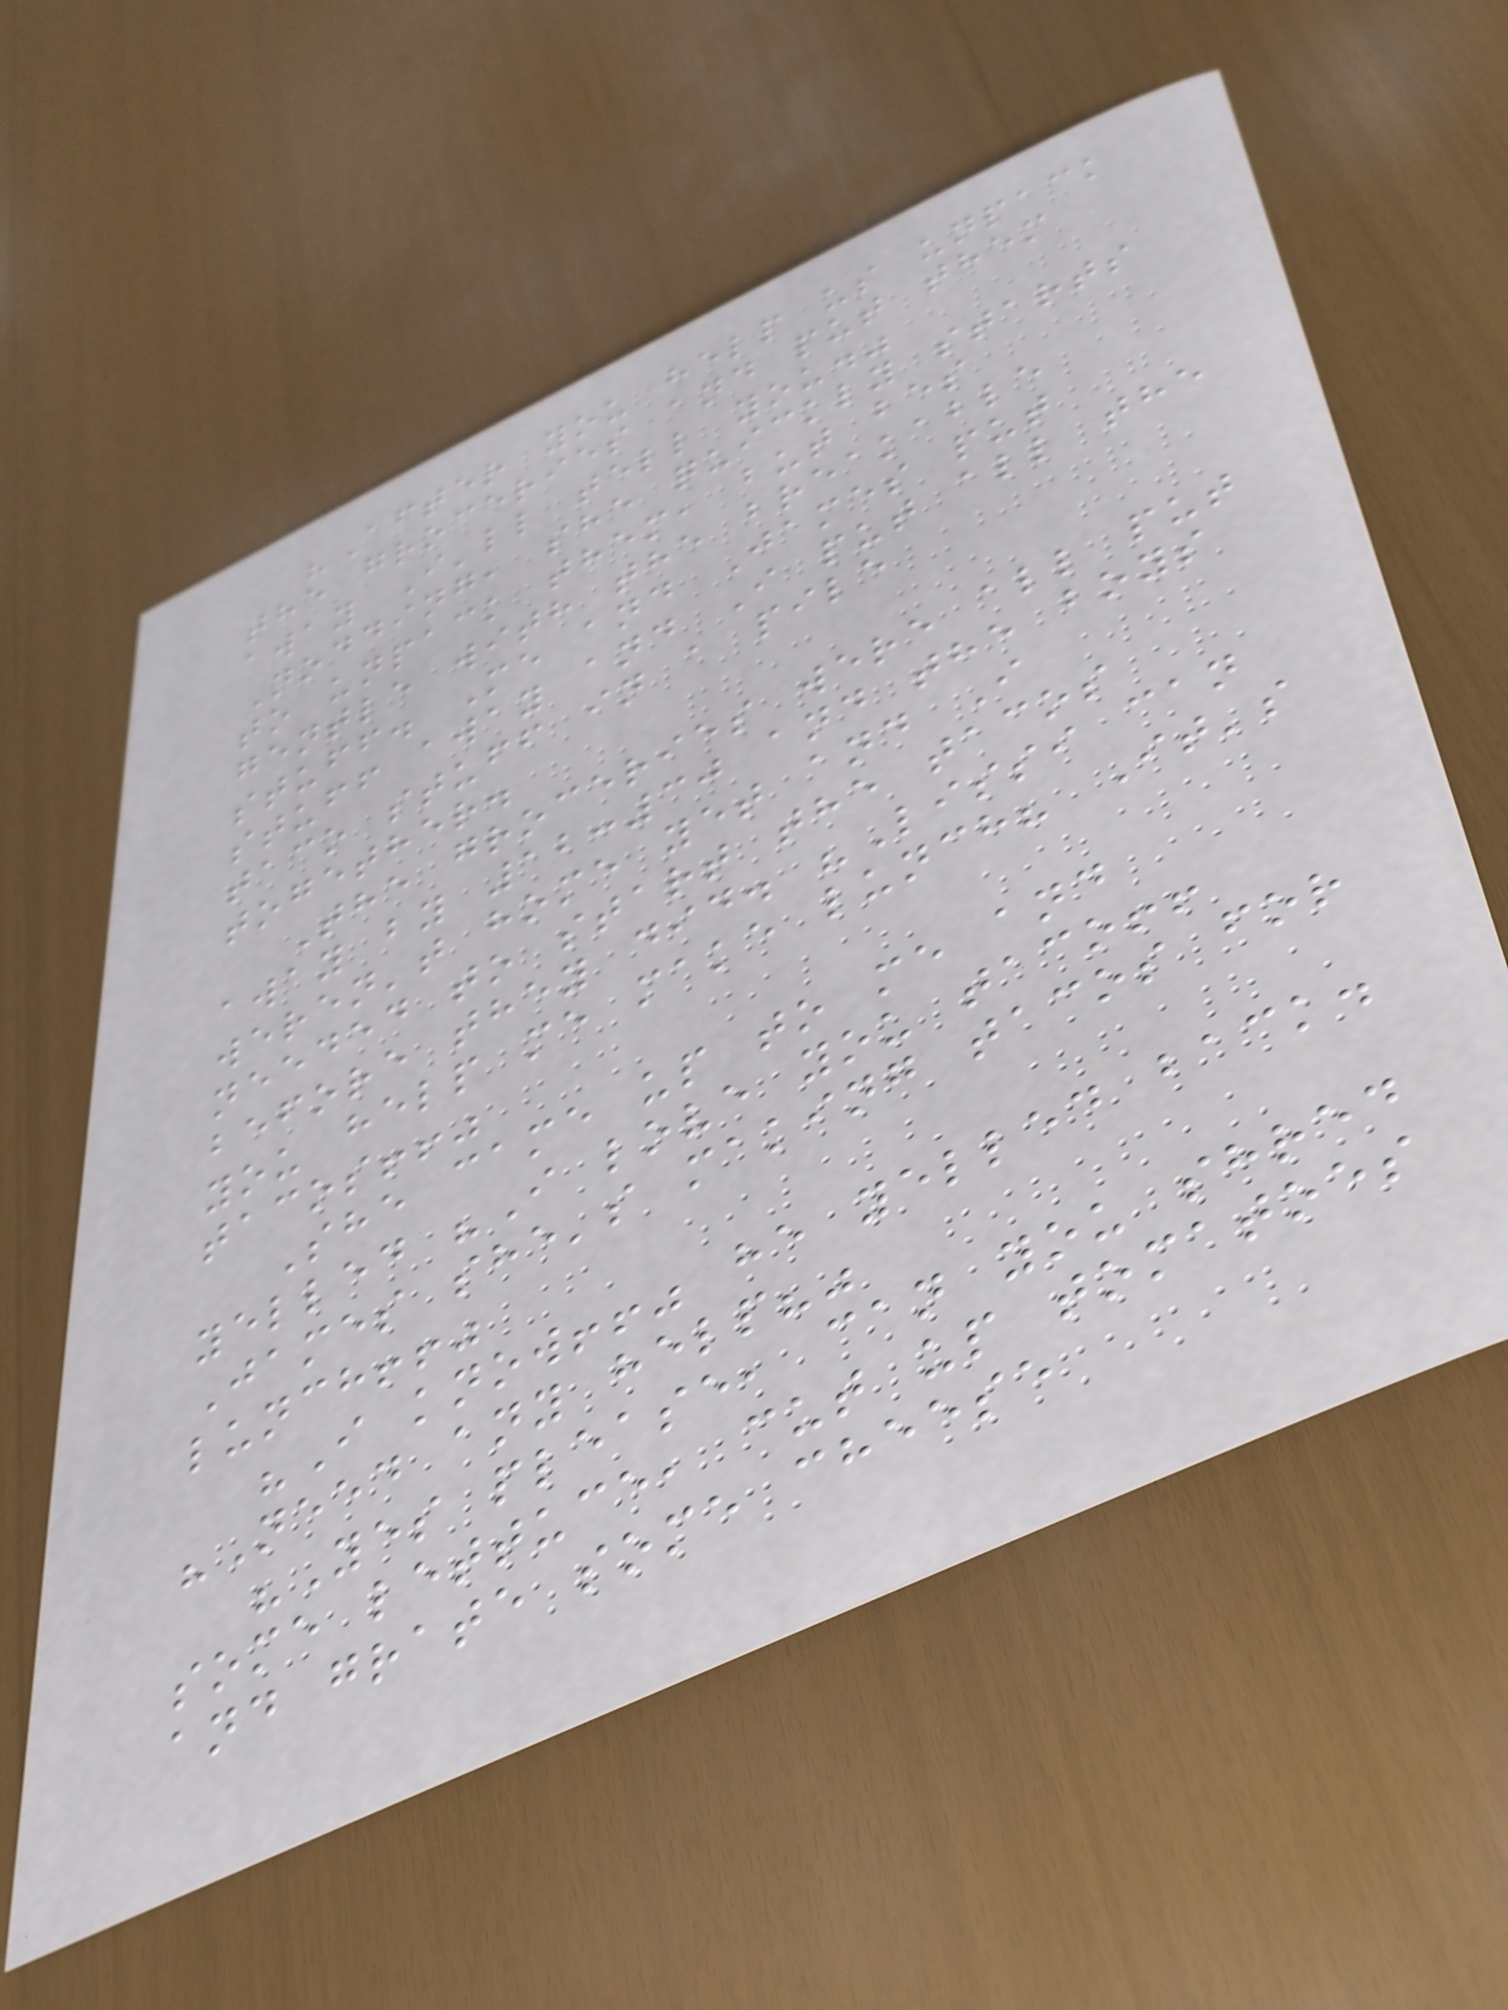"After you help us unpack
the groceries and put them
away I'll tell you."
Nodding, she quickly starts
to unpack them, but bes
gentle with the breakable
stuff. Me and James put
stuff away and I put all the
taco stuff in a pile
together.
The groceries were all put
away by 12:30 and the boys
weren't home yet and I
needed to start the tacos
before they did. "Lissi can
you help me make lunch? It's
tacos!!"
She came up to me and
yelled "I love you taco!!
James she's making tacos for
lunch!!"
"I know!!" he yelled back.
"Need any help?"
"Yes please, can you shred
some lettuce, cut up tomatoes
and grate some cheese
